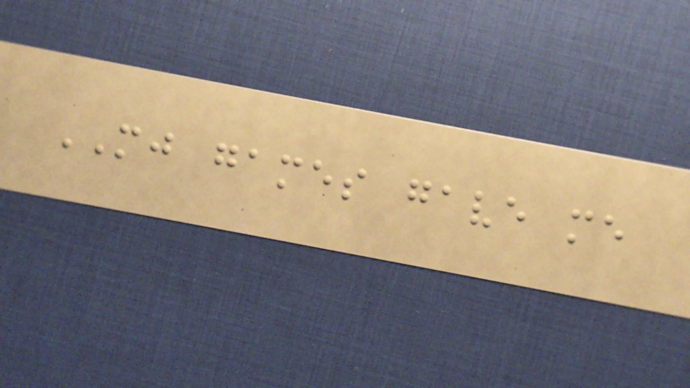MJ games gave me
